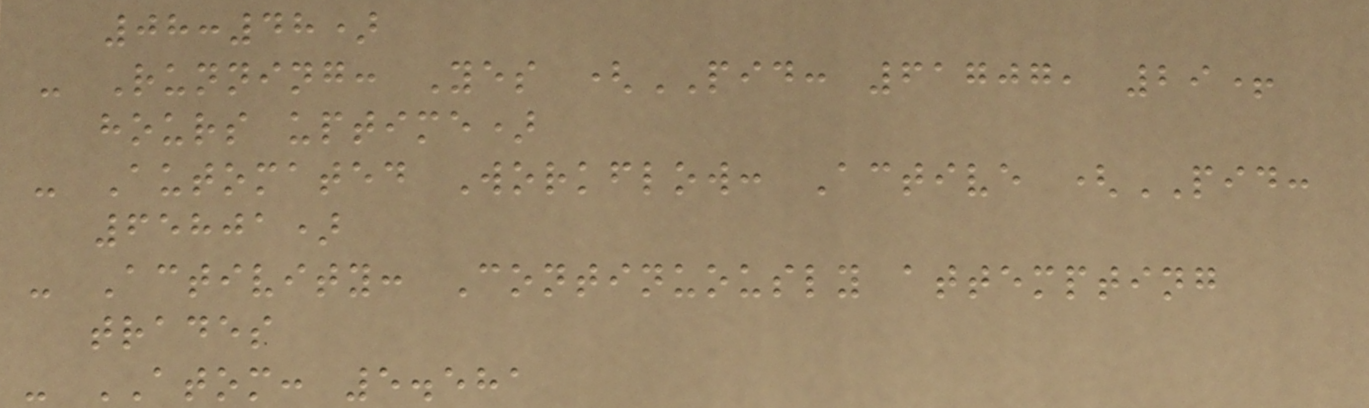08:48)
- Running: Yes (PID: 61707, 29+
hours uptime)
- Automated Workflow: Active (PID:
65801)
- Activity: Continuously attempting
trades
- ATOM: 5.581
